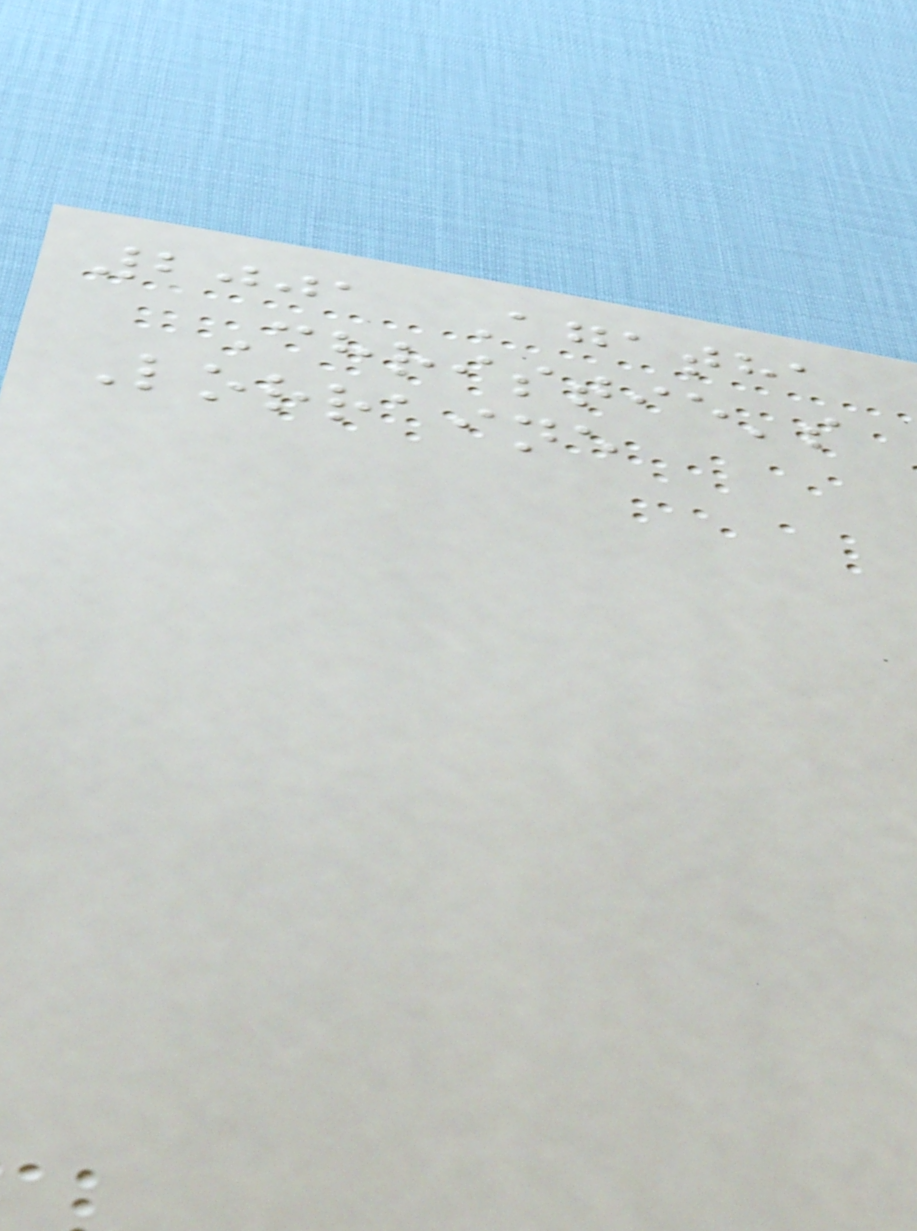2001 Agatha
Christie's
Lorraine
